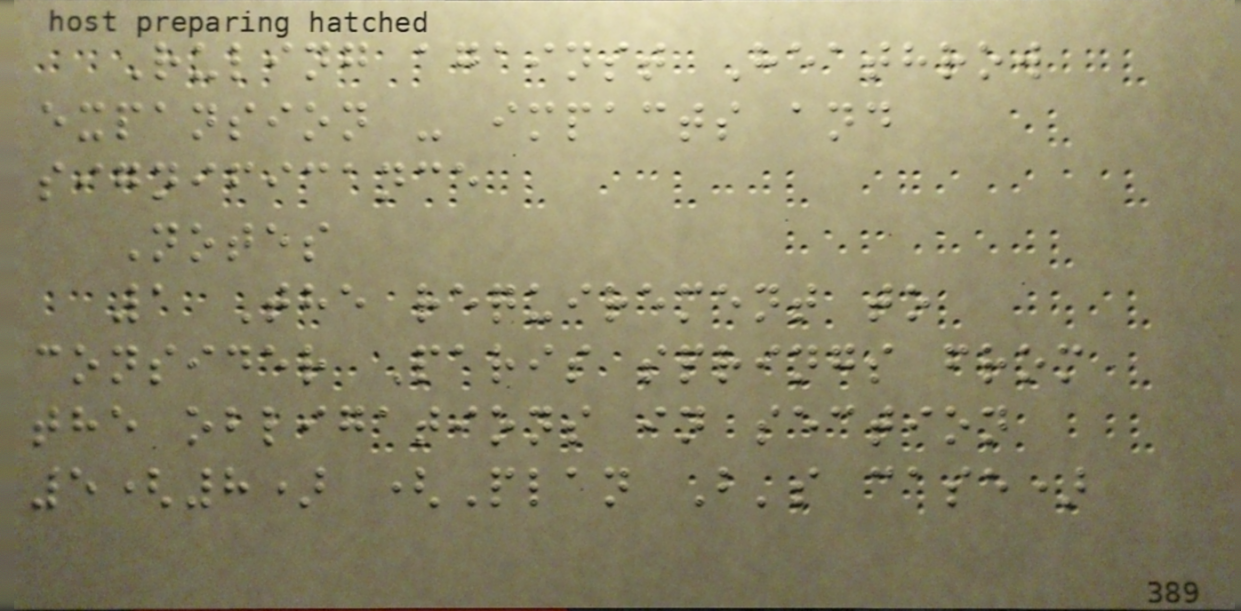Ruling against Heathrow
expansion - impacts and
significance
Notes
1 The requirement to
consider Paris springs from
the obligations in section
5(8) (Plan B's case)
